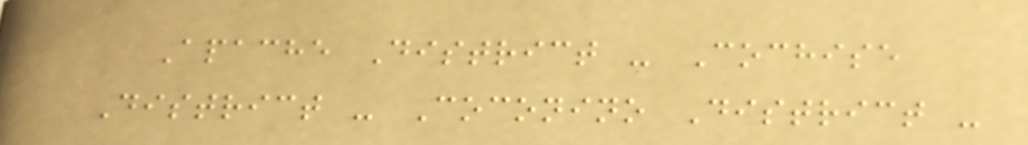Apache District - Cochise
District - Coconino District -
